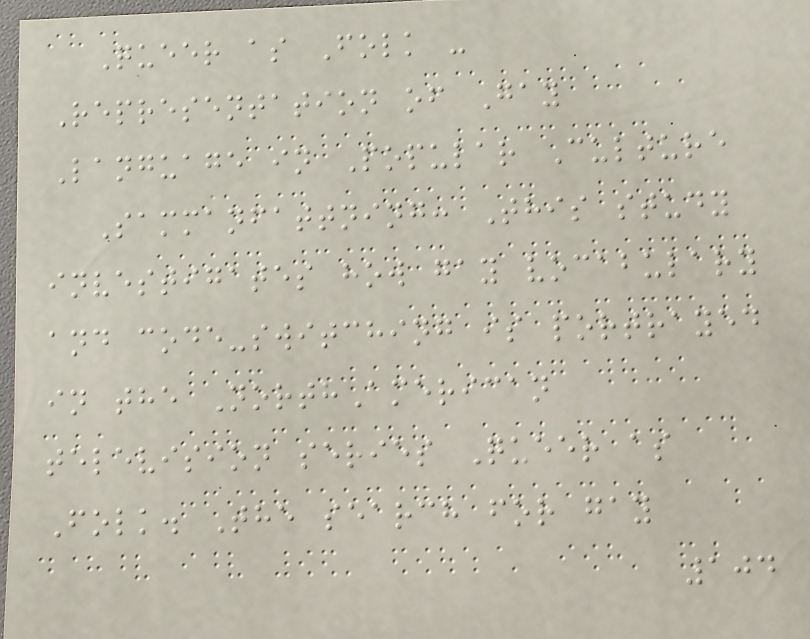Queer as Folk -
Representation of Gay
Language in Popular Culture
Sammanfattning: This study
investigates how gay vocabulary
and code-switching is portrayed
in the NorthAmerican
television series Queer as
Folk. The search for gay
104
